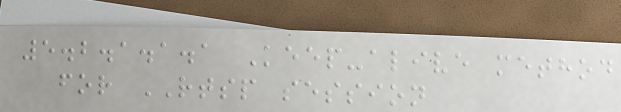5.2.1.1.1 Keep-alive method
for RTSP session
